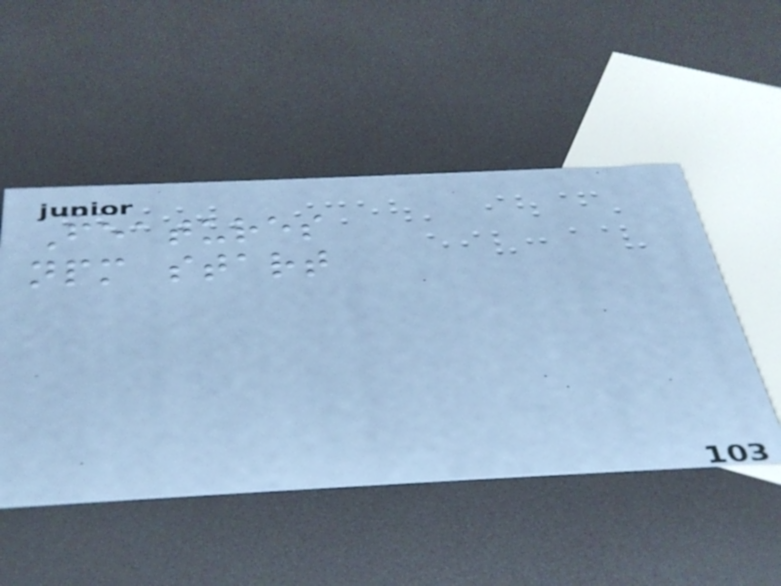Features
npm start
